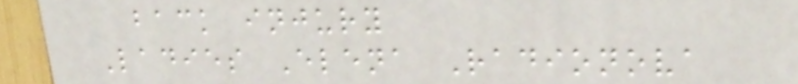back injury
Ladies Elena Radionova
